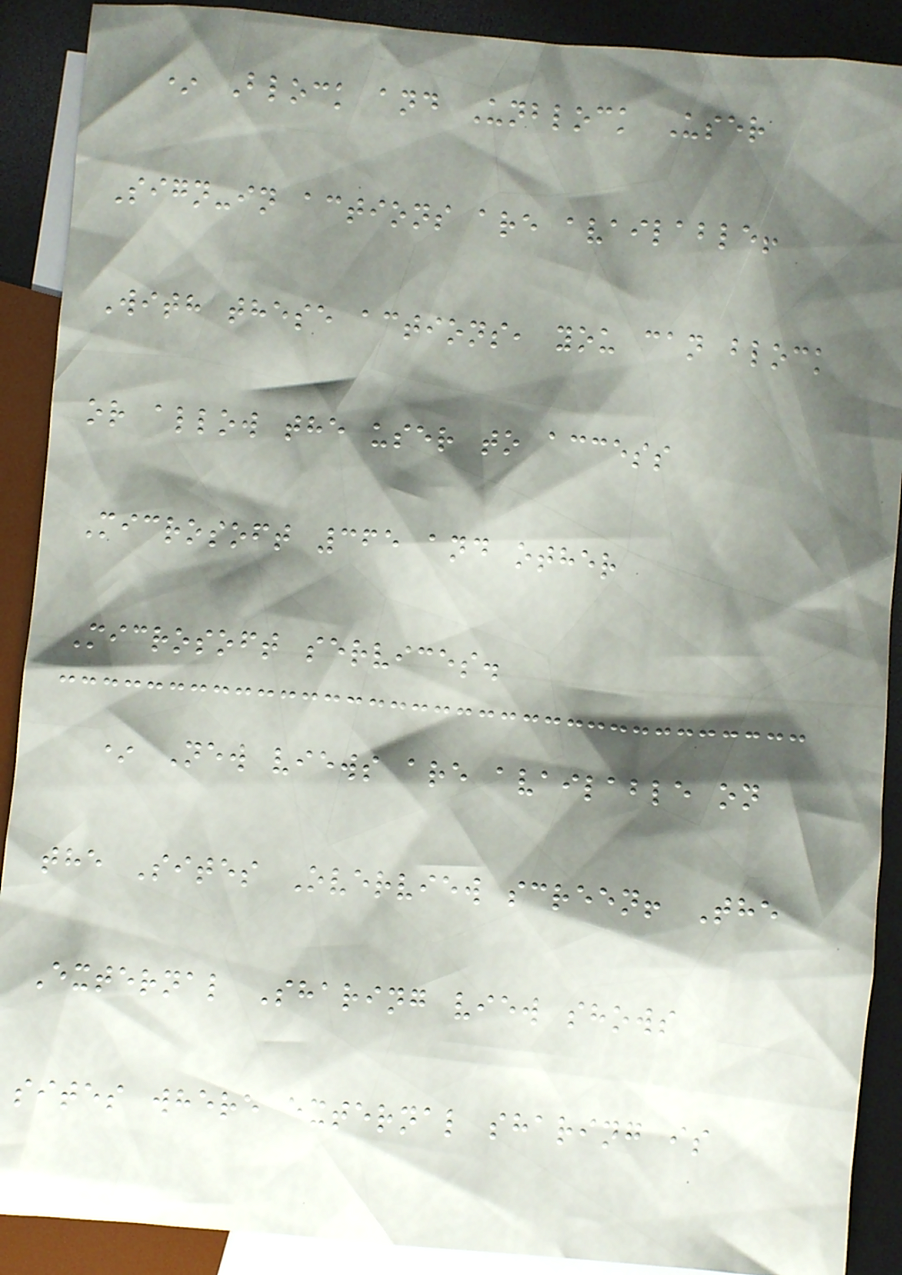* Block and Unblock User
Sign-in actions are available!
With these actions, you can block
or allow the user to access
Microsoft 365 and other
Microsoft services.
* New views are available on
the Sites Overview screen! The
External Sharing view shows
sites where external sharing is
